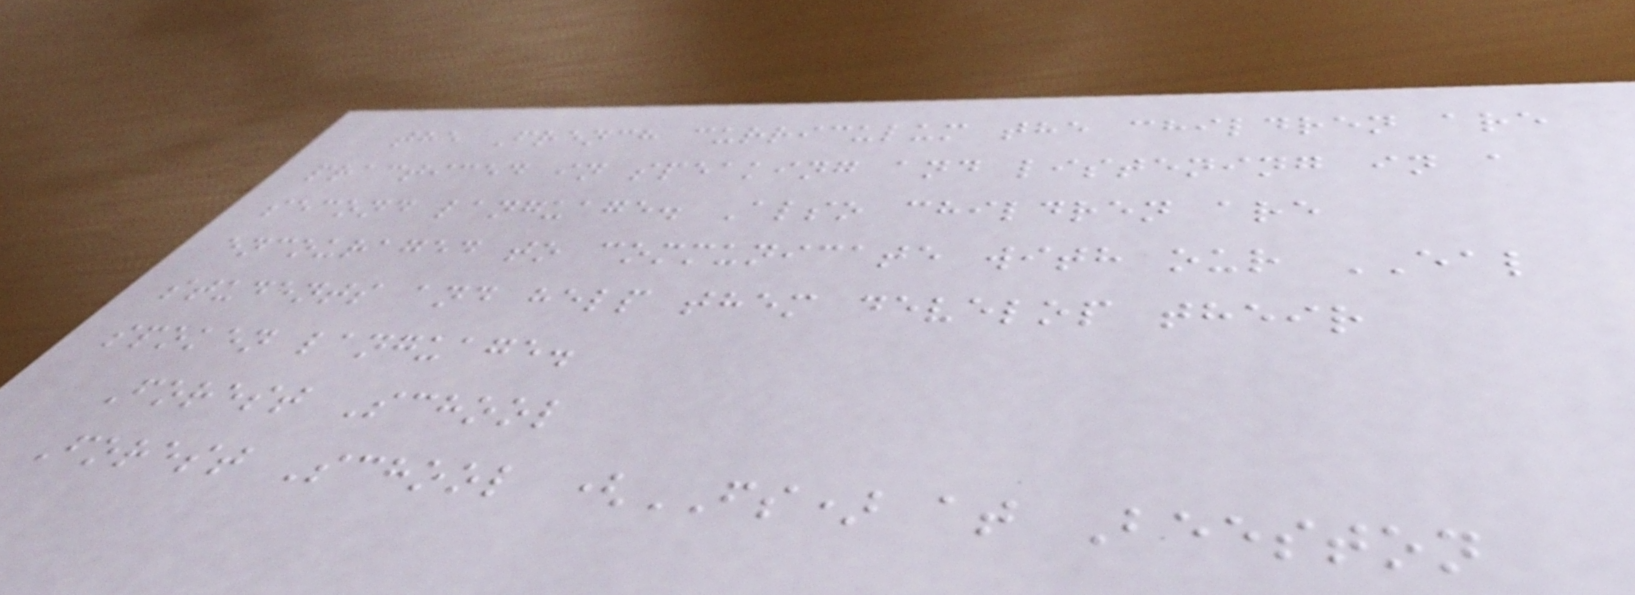the French curriculum the children are
practiced in speaking and listening in a
second language. Also children are
encouraged to communicate with our EAL
students and help them develop their
spoken language.
Forest School
Forest School (FS) at Beeston
